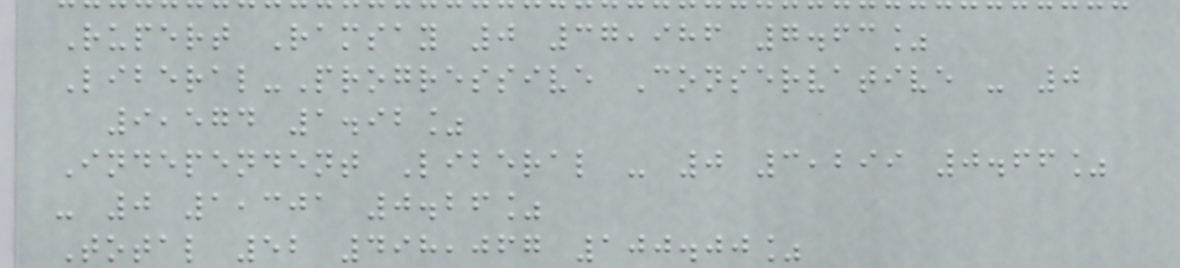Rupert Ramsay 0 37,986 7.63%
Liberal-Progressive Conservative - 0
9,574 1.92%
Independent Liberal - 0 3,299 0.66%
- 0 1,301 0.26%
Total 52 498,067 100.00%
